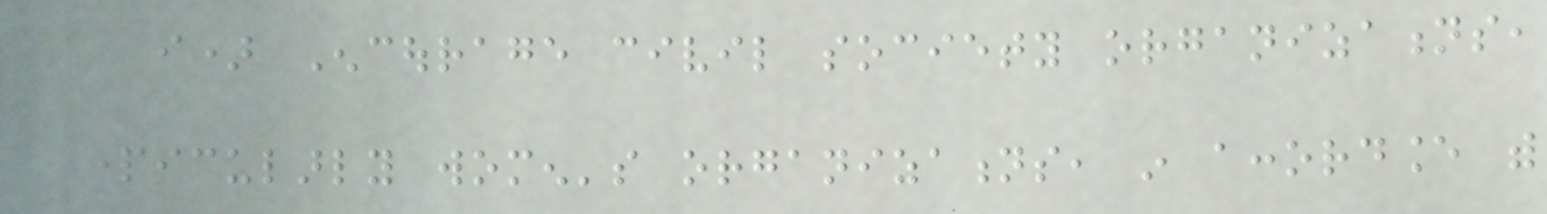i) Encourage civil society organizations,
particularly women's organizations, in accordance with
